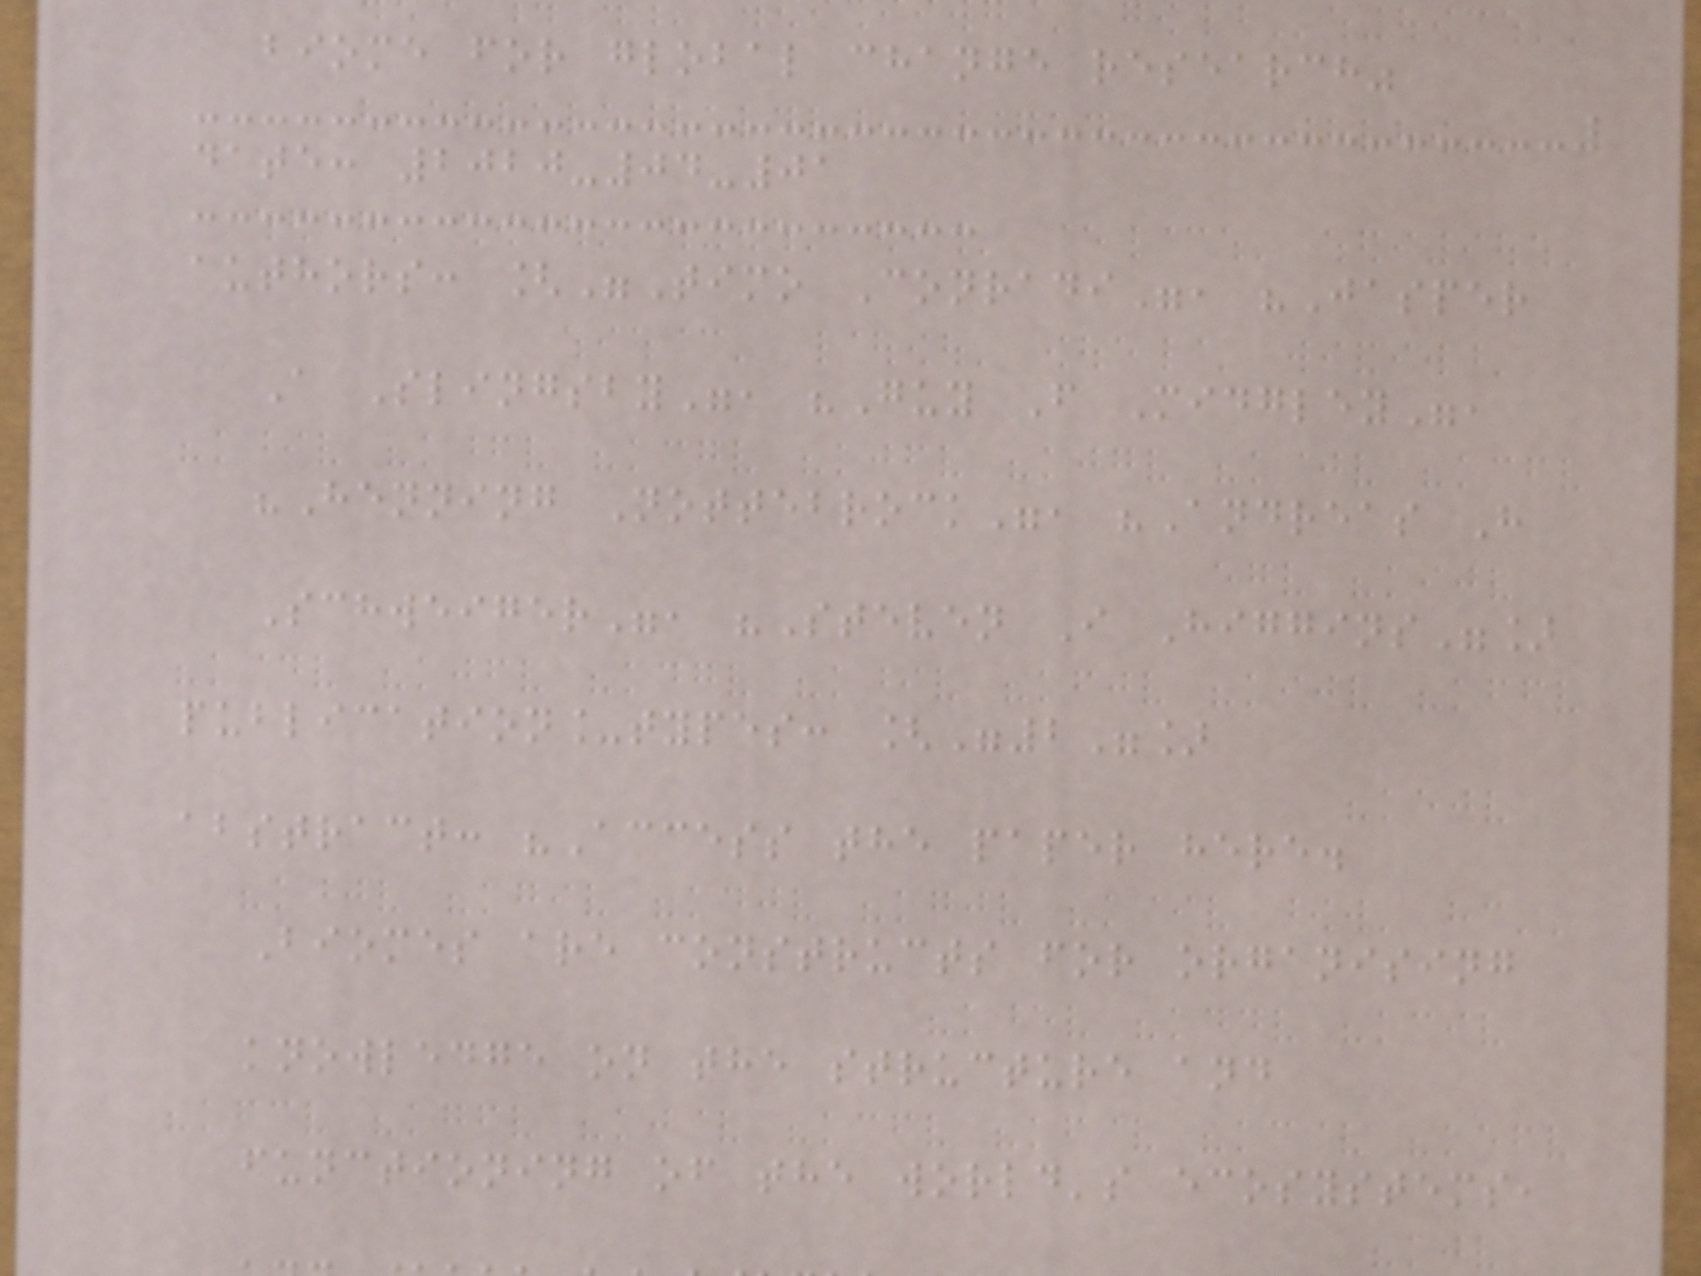biome for global change research"
date: 2020-04-01
authors: ["Timo Conradi", "Jasper
A Slingsby", "Guy F Midgley",
"Henning Nottebrock", "Andreas H
Schweiger", "Steven I Higgins"]
publication_types: ["2"]
abstract: "Access the paper here.
Biomes are constructs for organising
knowledge on the structure and
functioning of the world's ecosystems,
